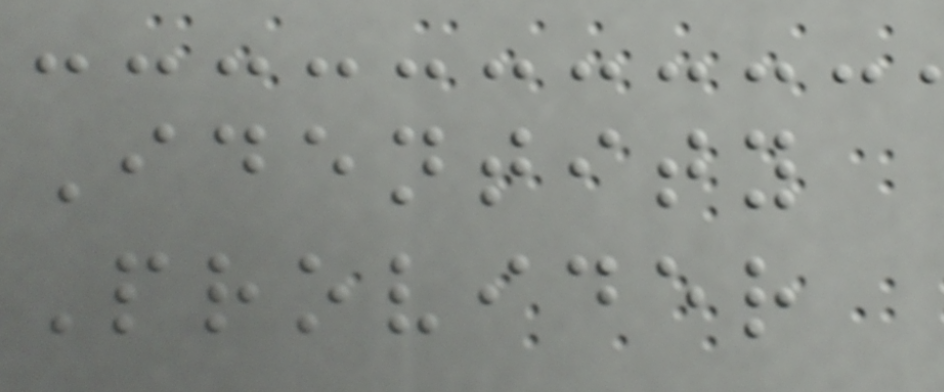Identity
Provider
